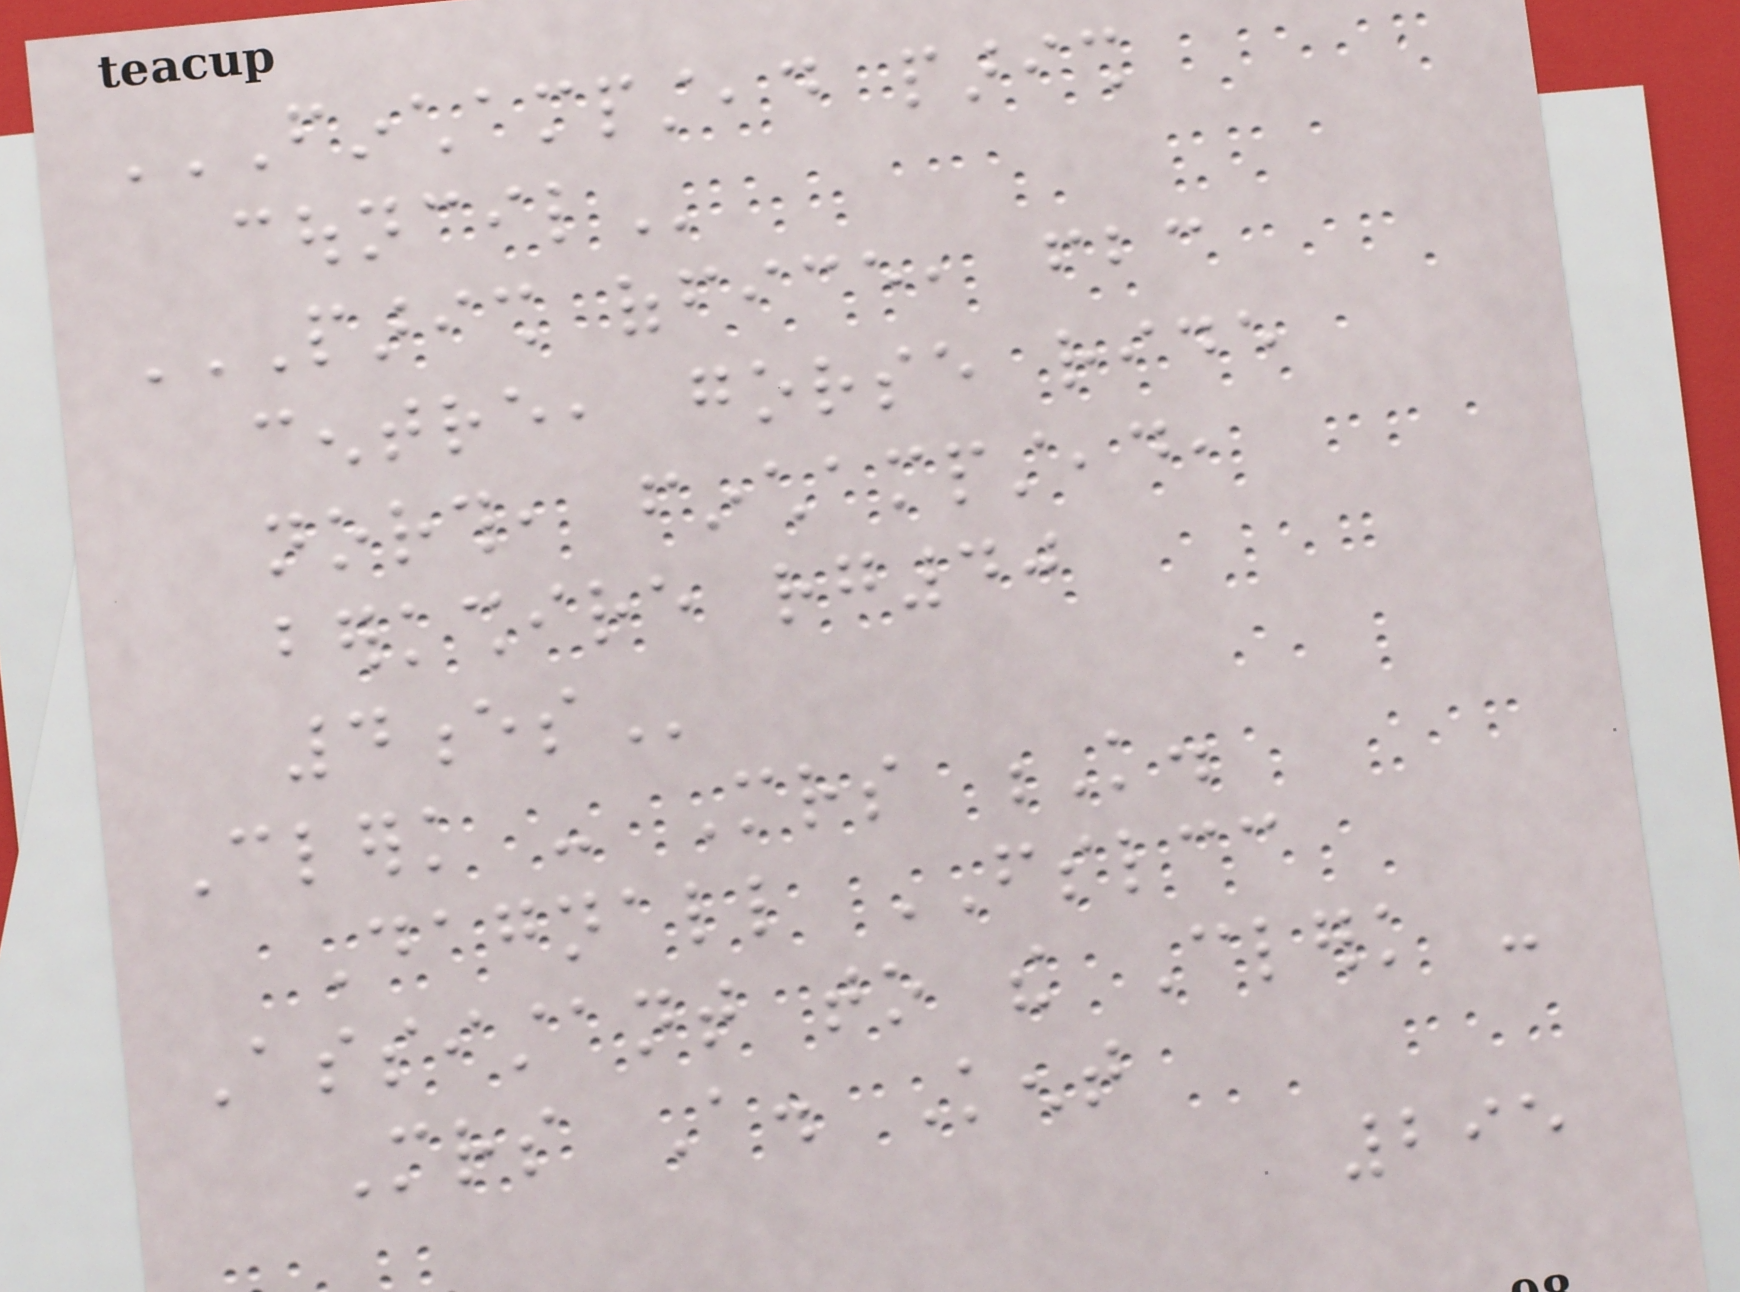FINCHAMPSTEAD PARISH
COUNCIL
PARISH OFFICE, FBC
CENTRE, GORSE RIDE
NORTH, FINCHAMPSTEAD,
BERKSHIRE RG40
4ES
Clerk - Mrs K.
Dagnall FSLCC
Assistant to the Clerk -
Mrs A. Kent
295
